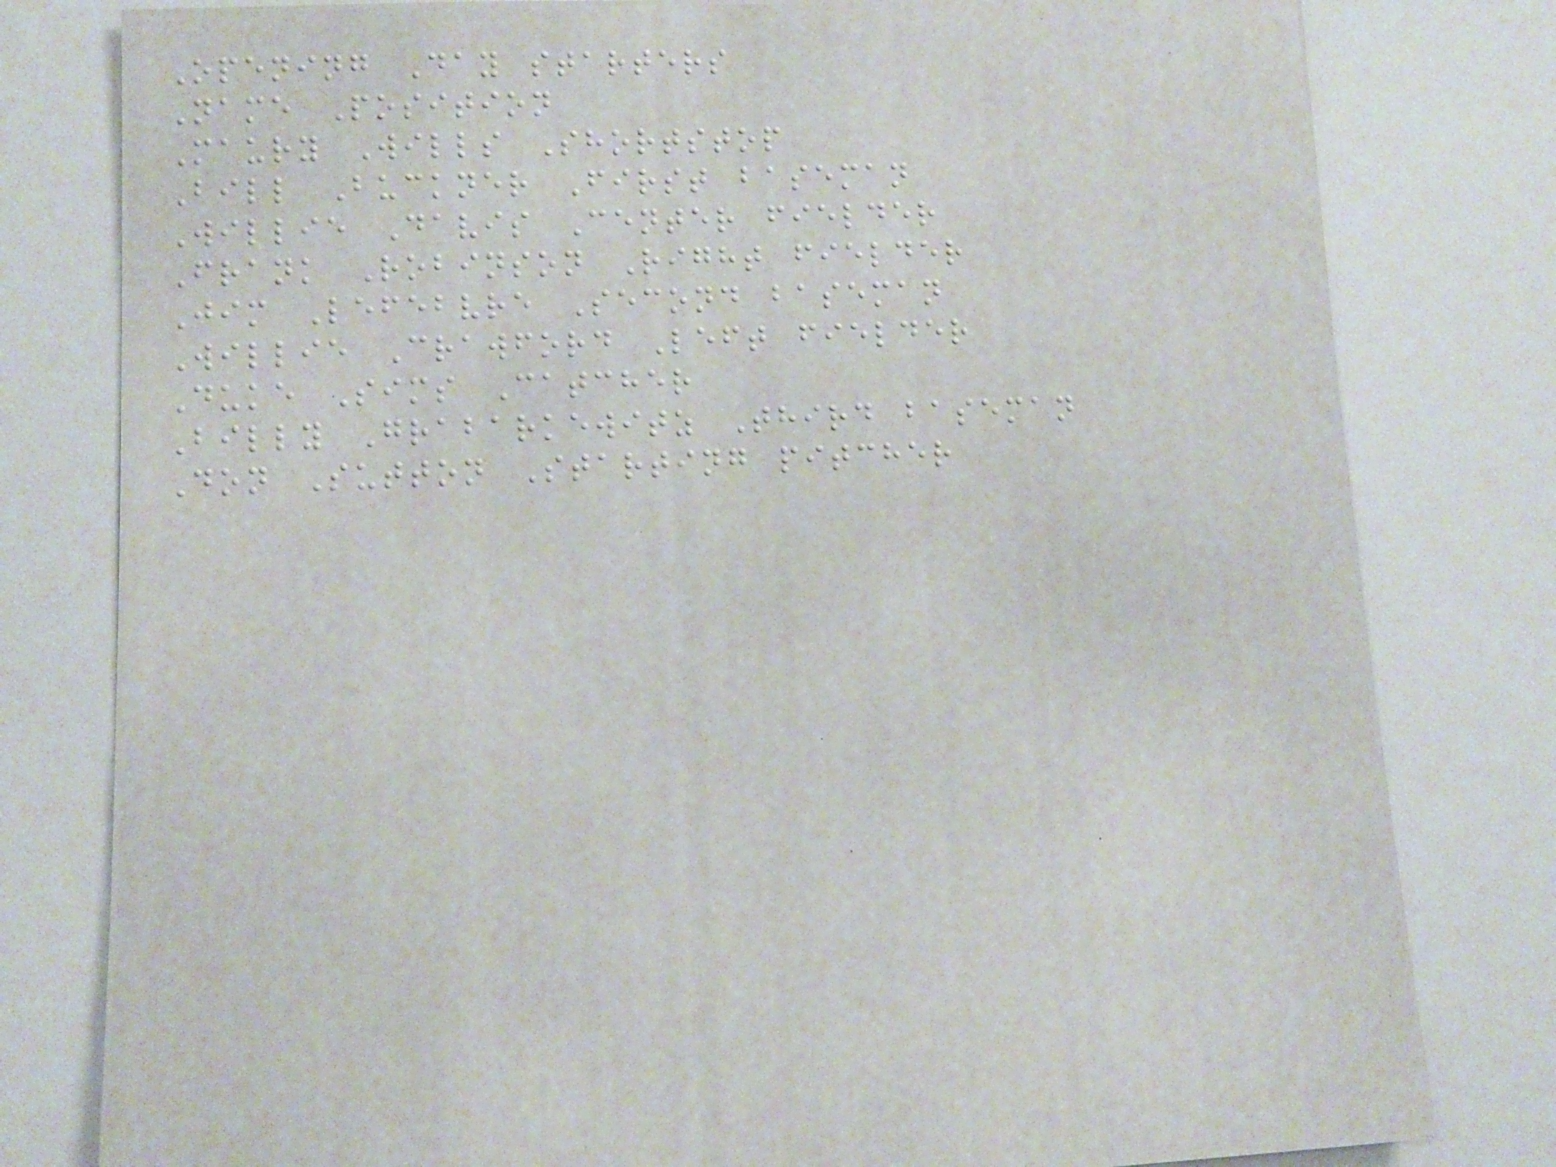Opening Day starters
Name Position
Maury Wills Shortstop
Bill Buckner First baseman
Willie Davis Center fielder
Frank Robinson Right fielder
Jim Lefebvre Second baseman
Willie Crawford Left fielder
Duke Sims Catcher
Billy Grabarkewitz Third baseman
Don Sutton Starting pitcher
